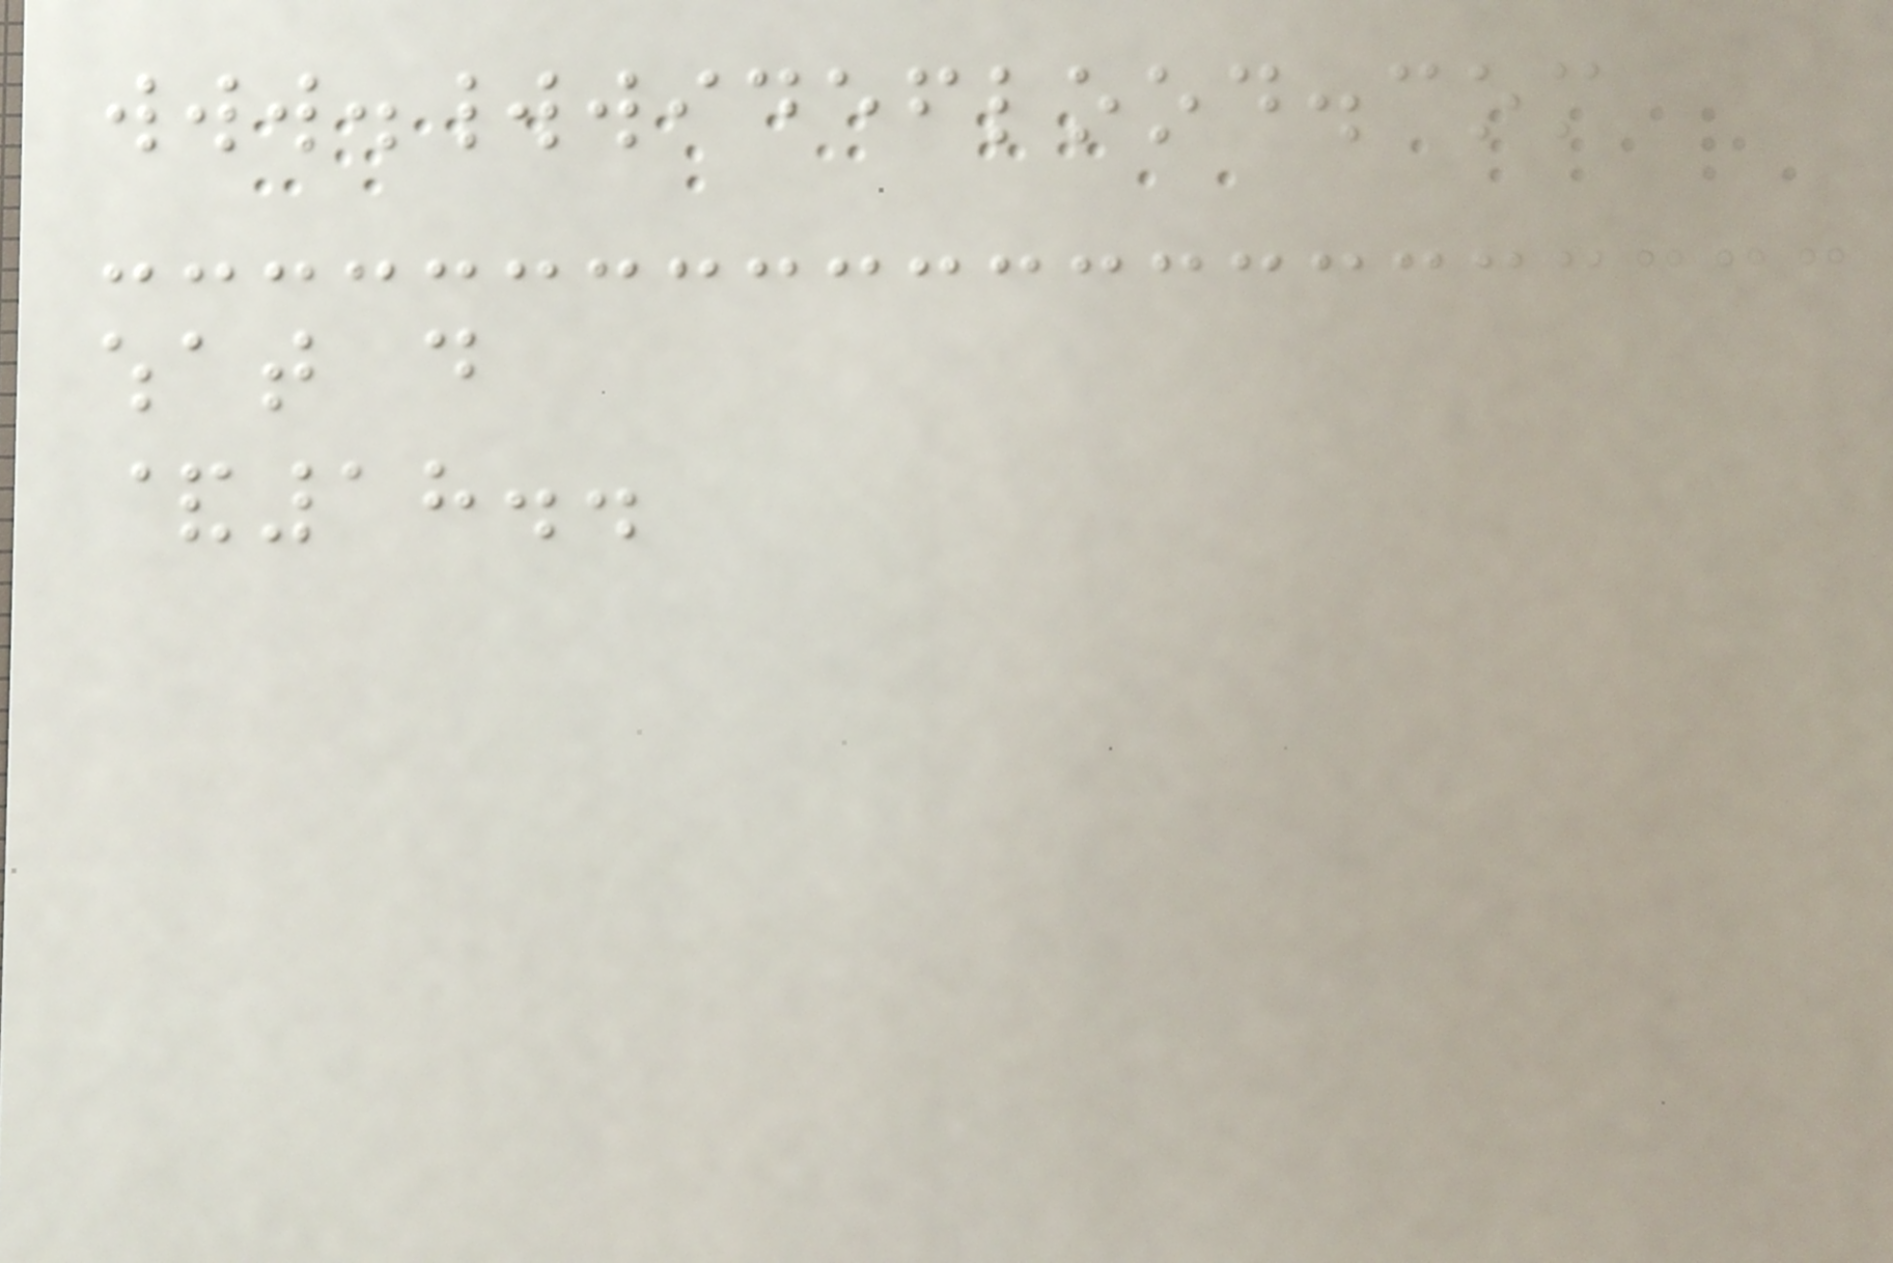www.worldwideflood.com
what do
&18..
